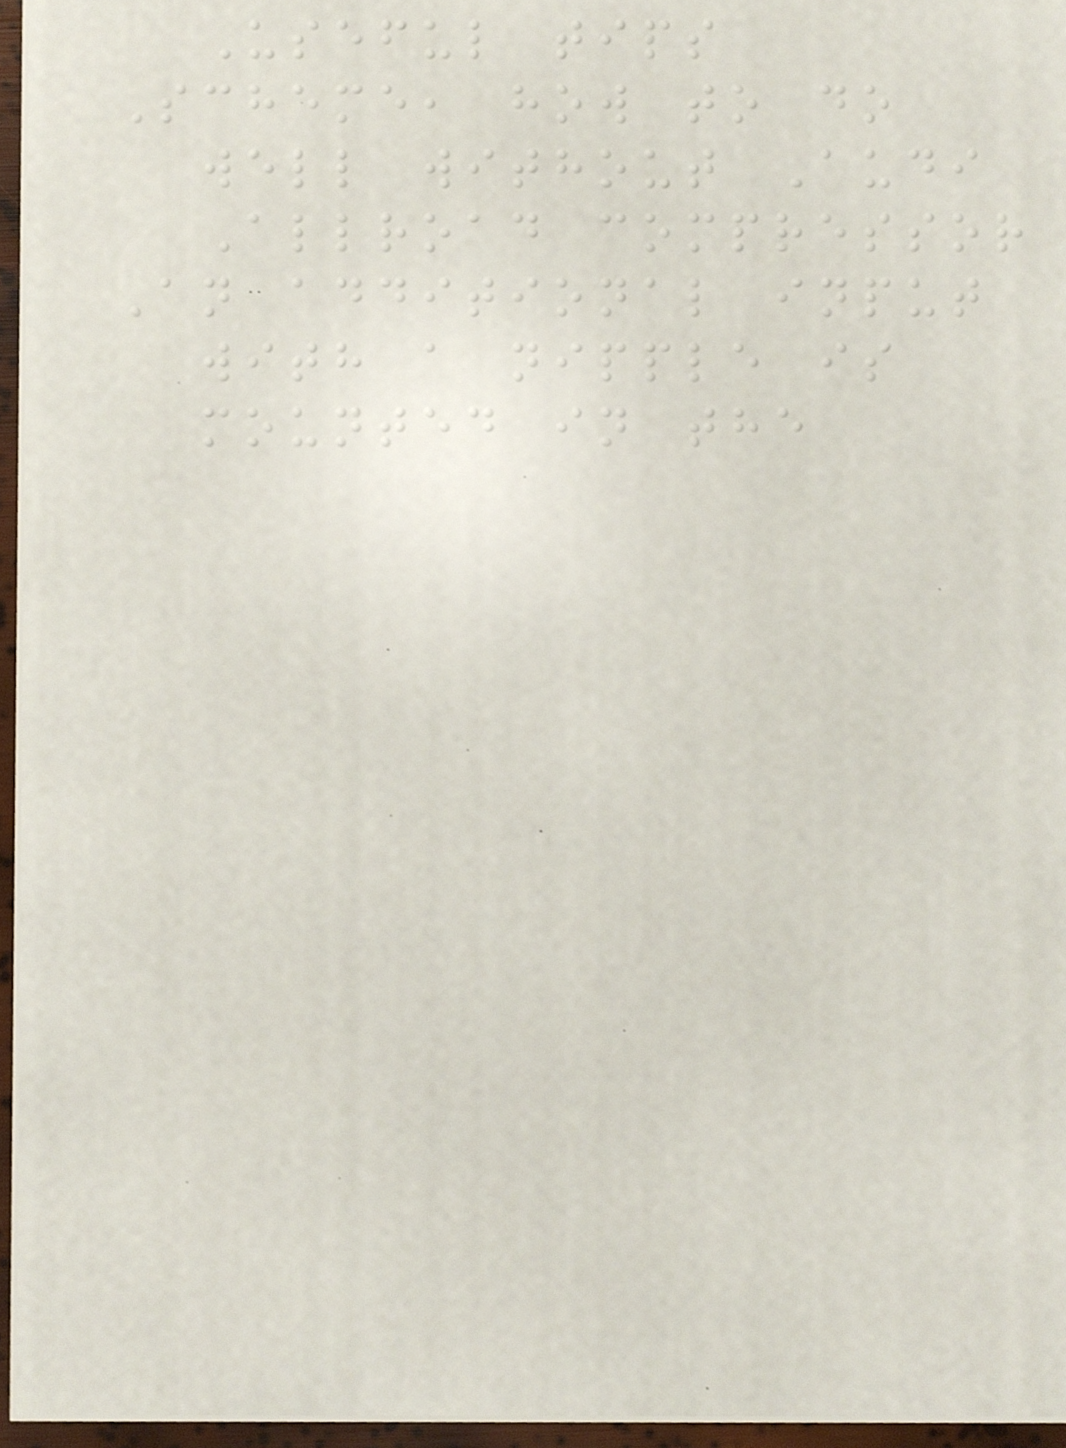Useful tips
Scheme, how to do
well without Audi
Allroad compressor
An additional input
with a nipple is
mounted in the
